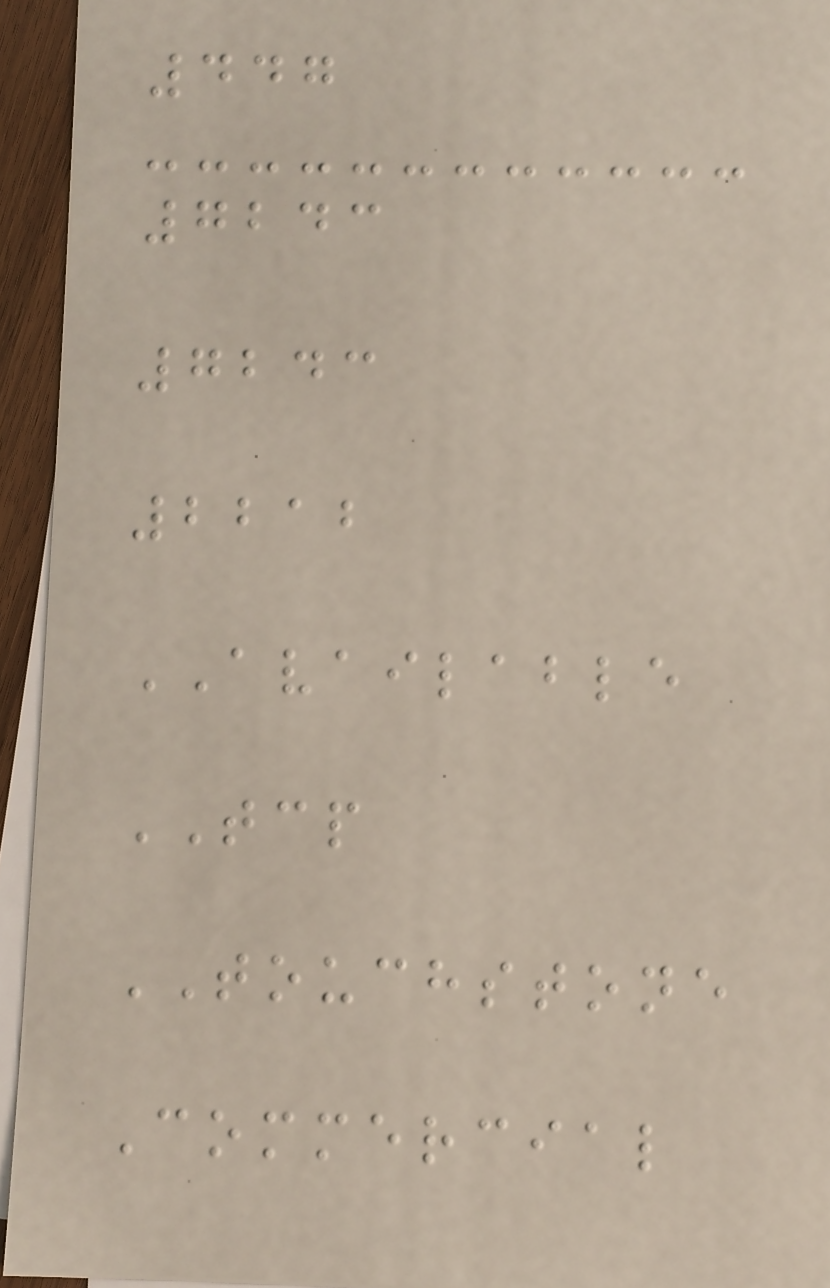447
7243
7243
2212
AVAILABLE
TCP
TOUCHSTONE
Commercial
